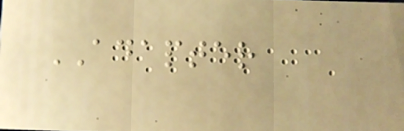ADAPTER
